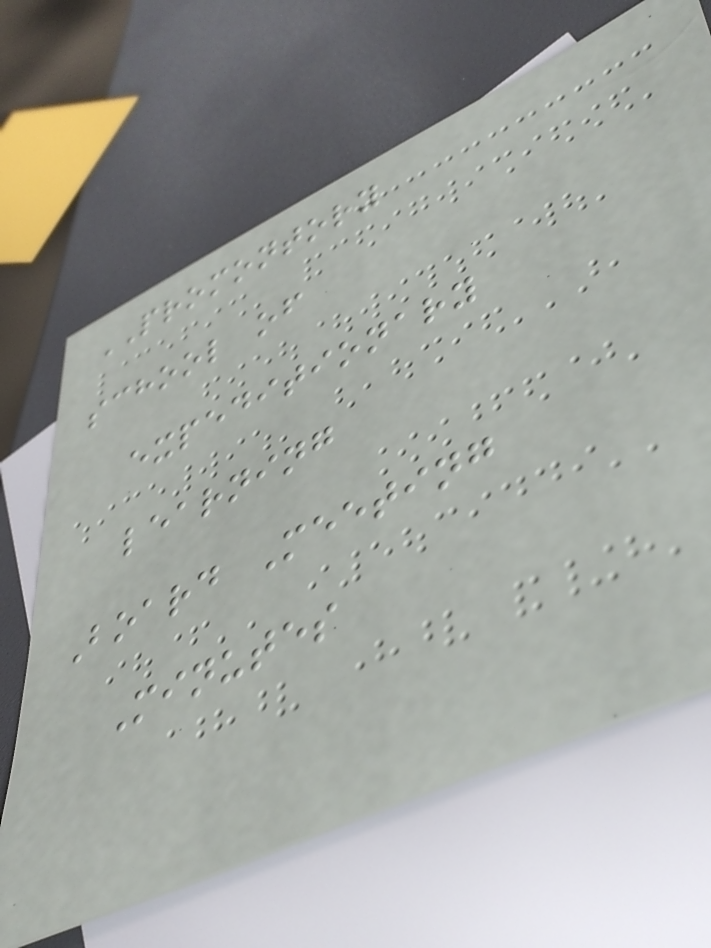PROMONTORY
school of
expeditionary
learning
Board Meeting
Minutes
